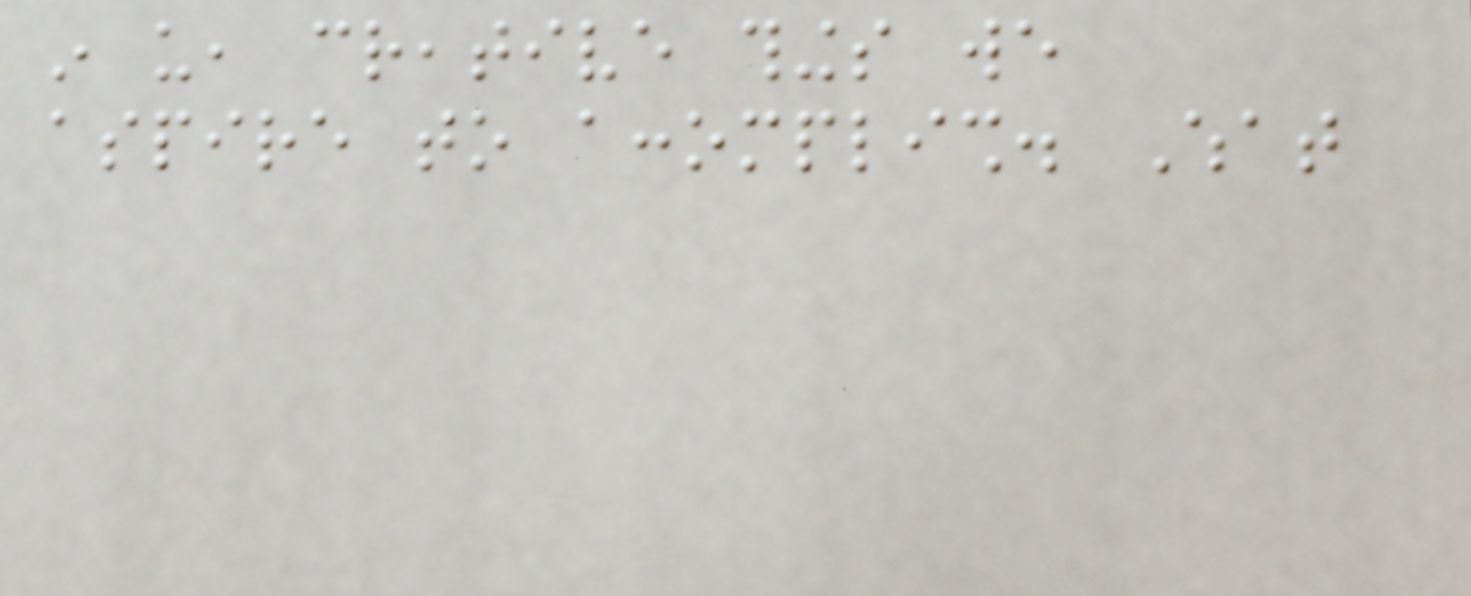in us, creative things we
aspire to accomplish. What
